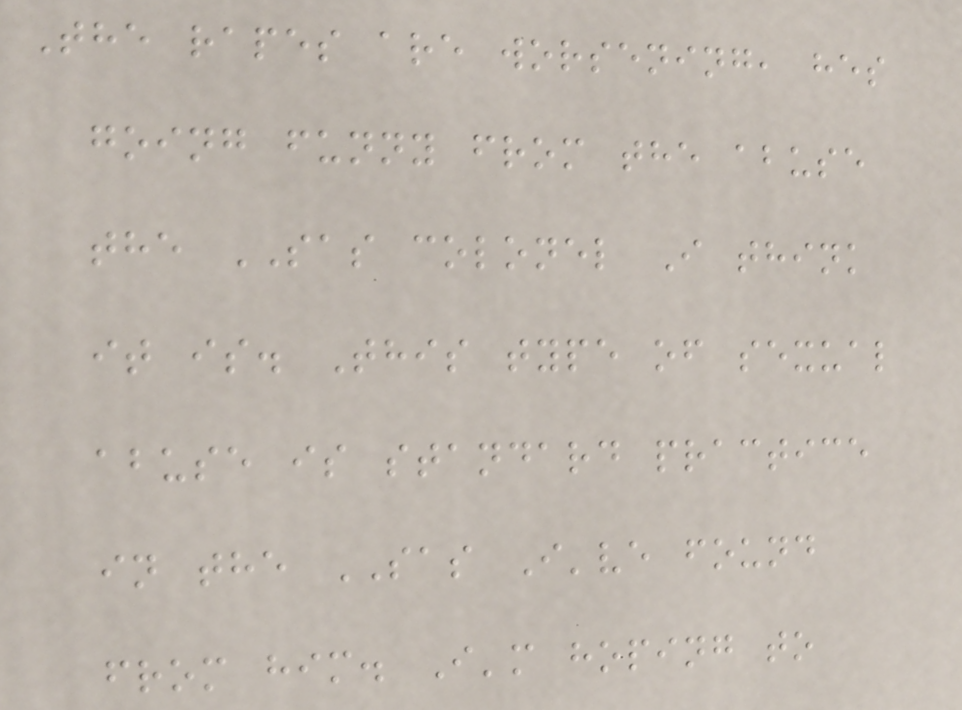The rapes are worsening, hes
going funny from the abuse
the SAS colonel I think
it is. This type of sexual
abuse is standard practice
in the SAS I've found
from him. I'm hoping to
